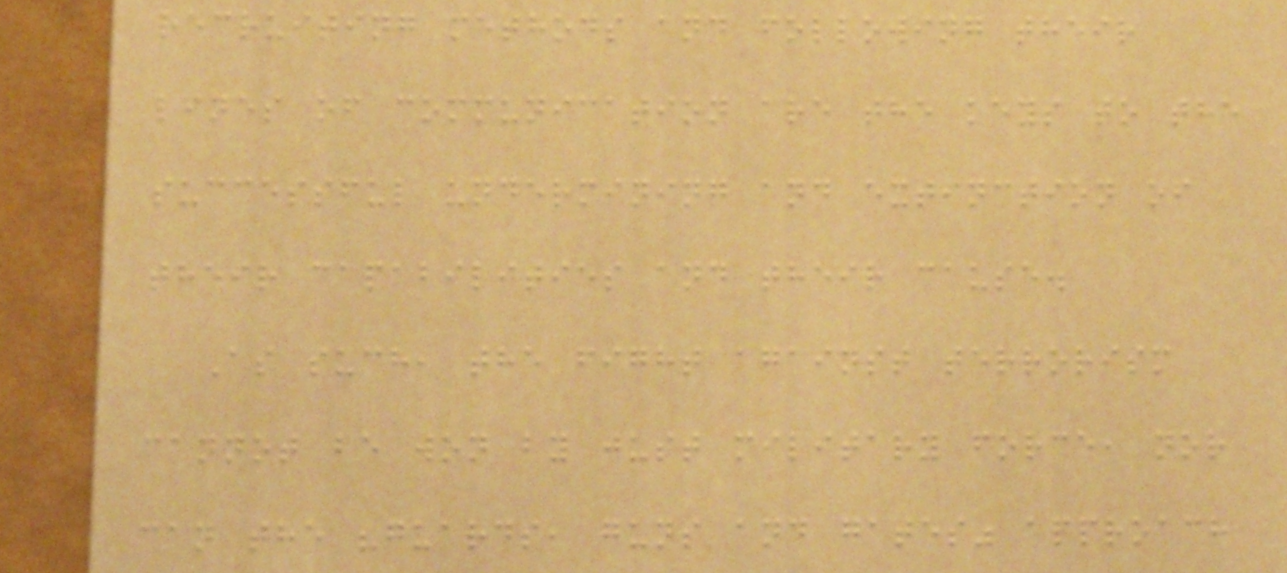recruiting methods and following their
lines of communication are the keys to the
successful undermining and extinction of
their capabilities and their cause.
As such, the fight against terrorism
cannot be won by just military force, nor
can the "guards, guns and gates" approach
